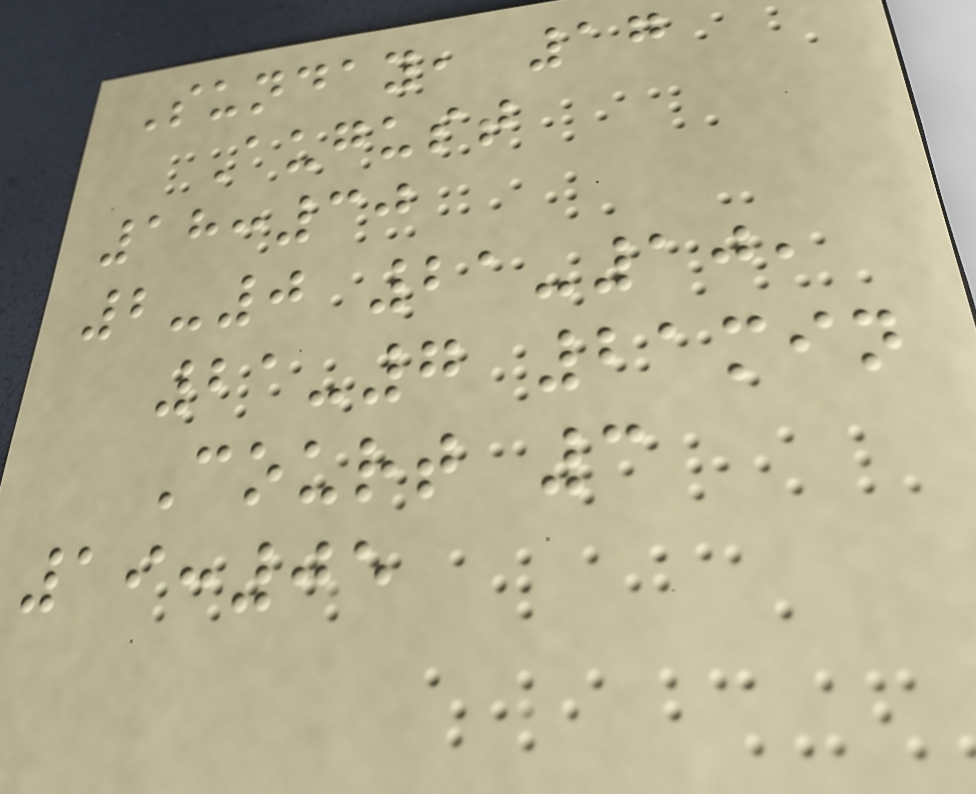Sunday, 17
August
18:30
2-0 21-10,
21-7 21min
Court 3
19:05
